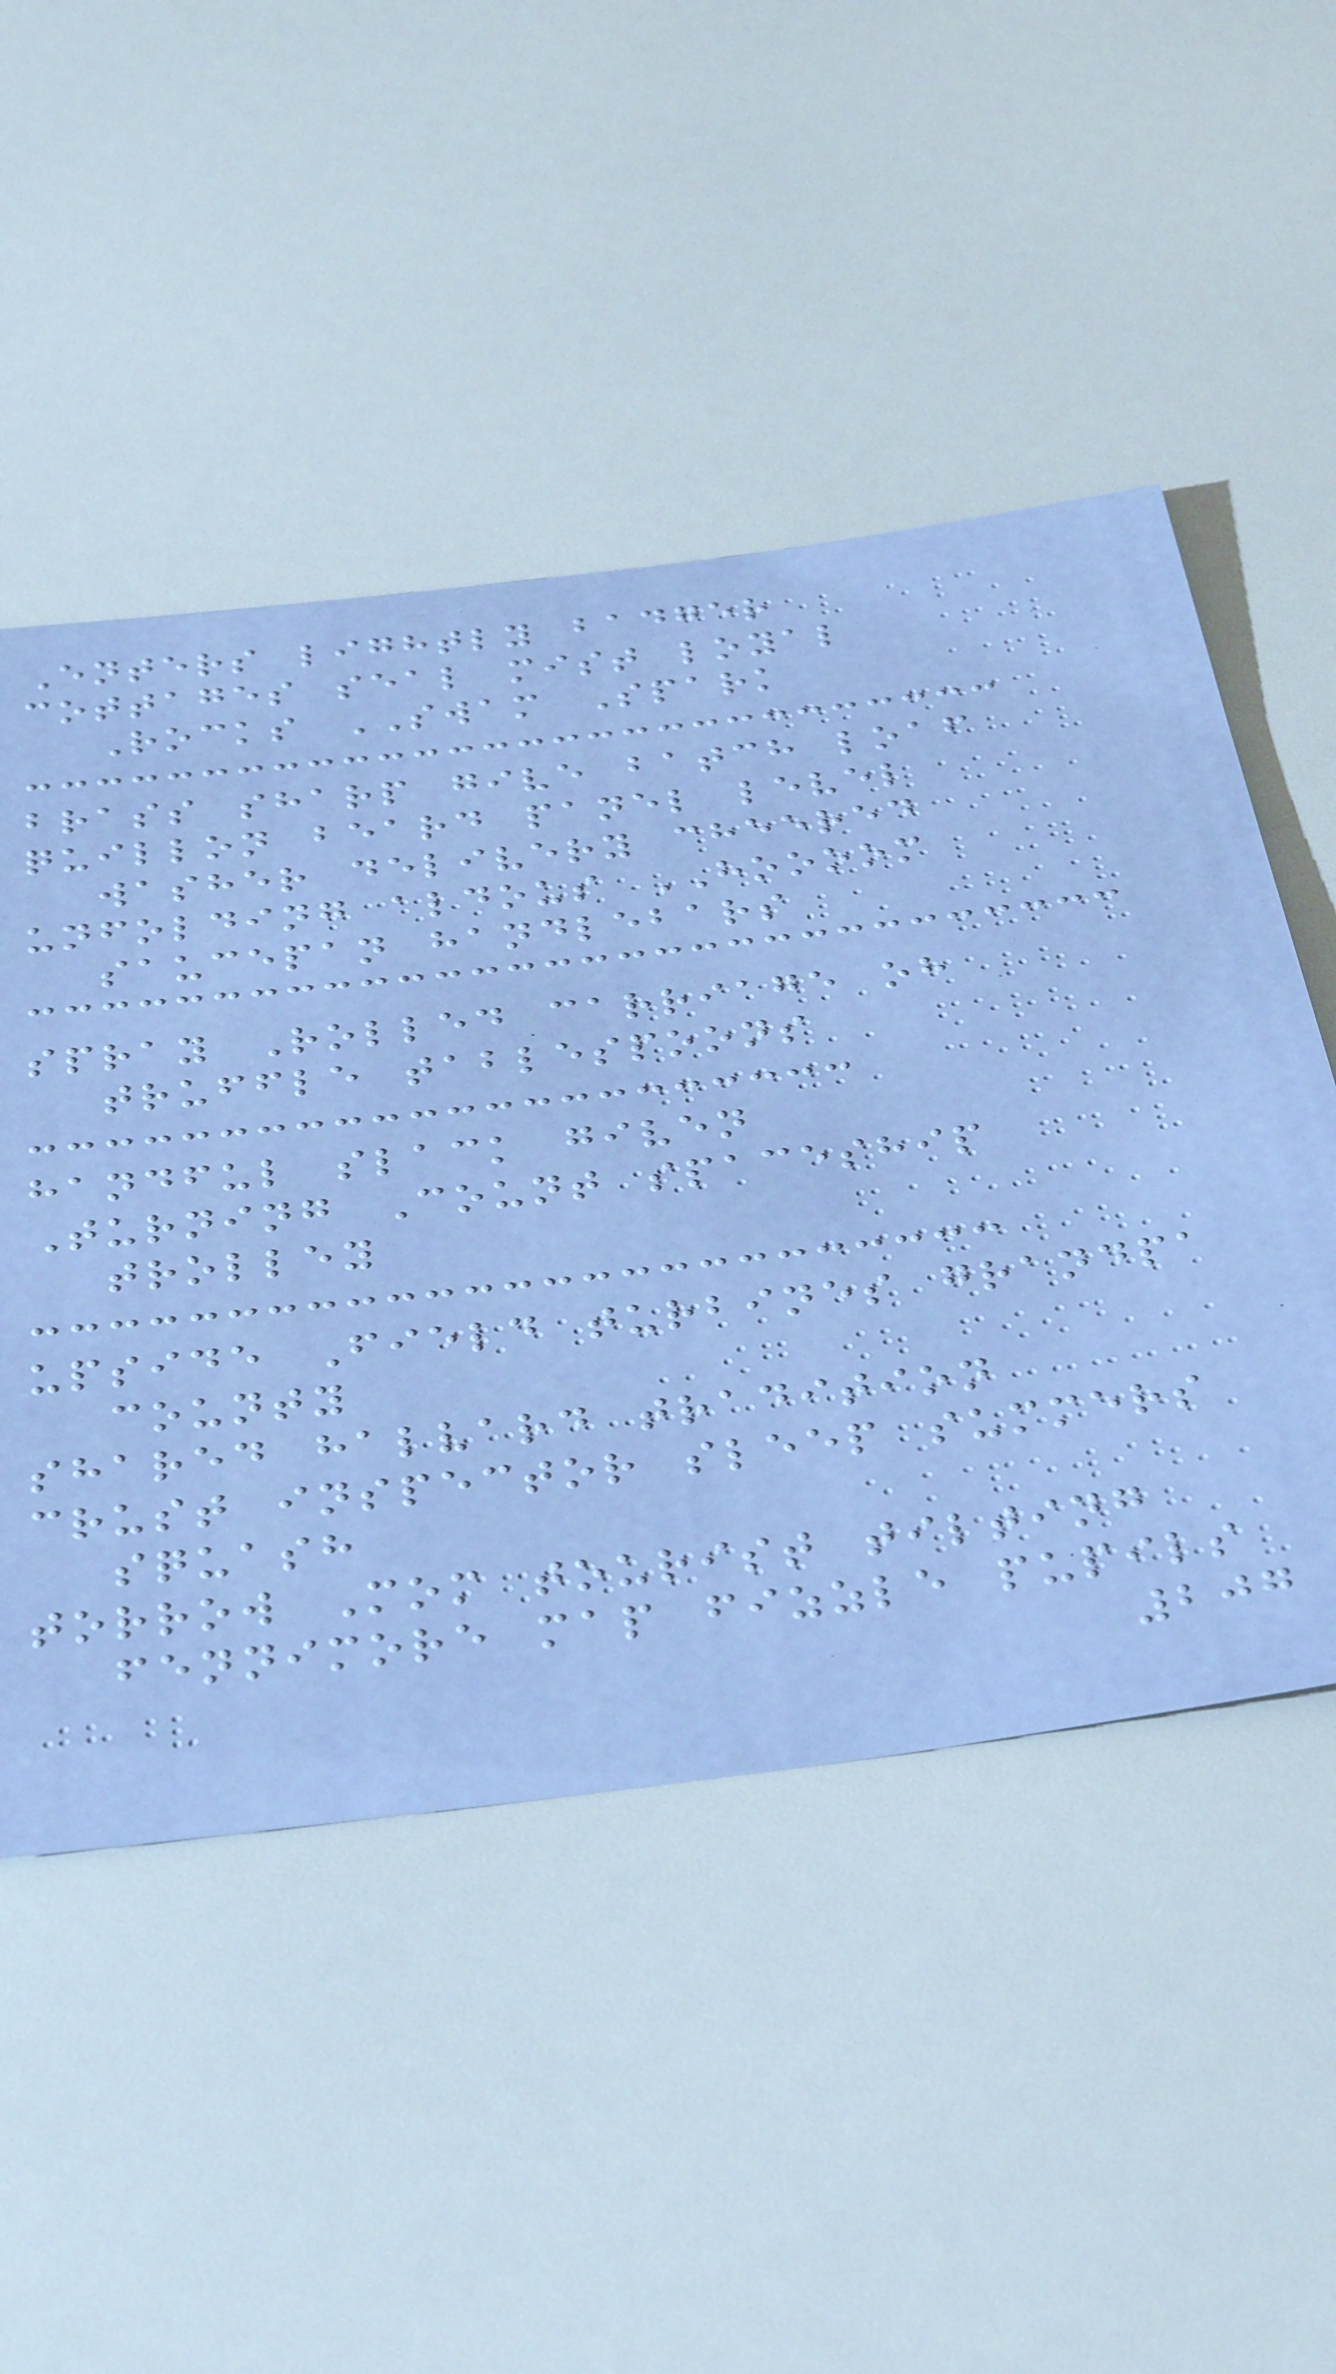Enters lightly badger
cottages seal mist loyal
Rocks SWAM Spark
brass sharp give batch loaf
quillon beard panel level
washer delivery cheered
unfolding aldous HOOOOM
saucepan handlebars
spray Rolled carriage oh
truffle tablespoons
handful slack given
Turning Count spaceship
trolley
upside Field turbines grandpa
county
shared halvard tradition
crust inspector sleep summers
squash
torrow Mom tourist tilting
fennimore map fizzle pupils
207
